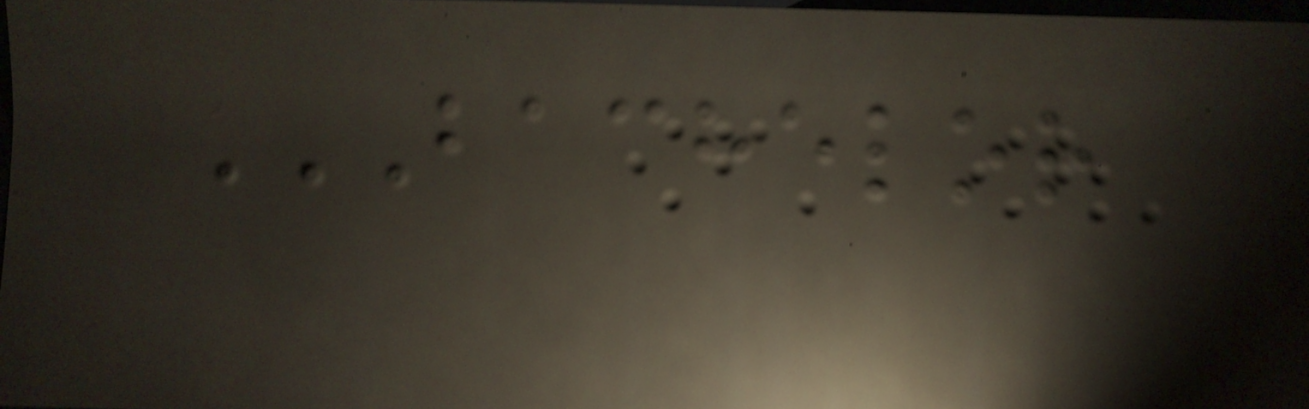BACHELOR
